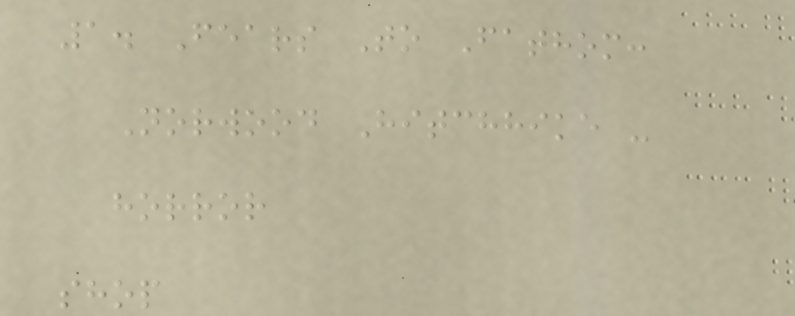1. Fears To Fathom:
Norwood Hitchhike -
horror
shop
